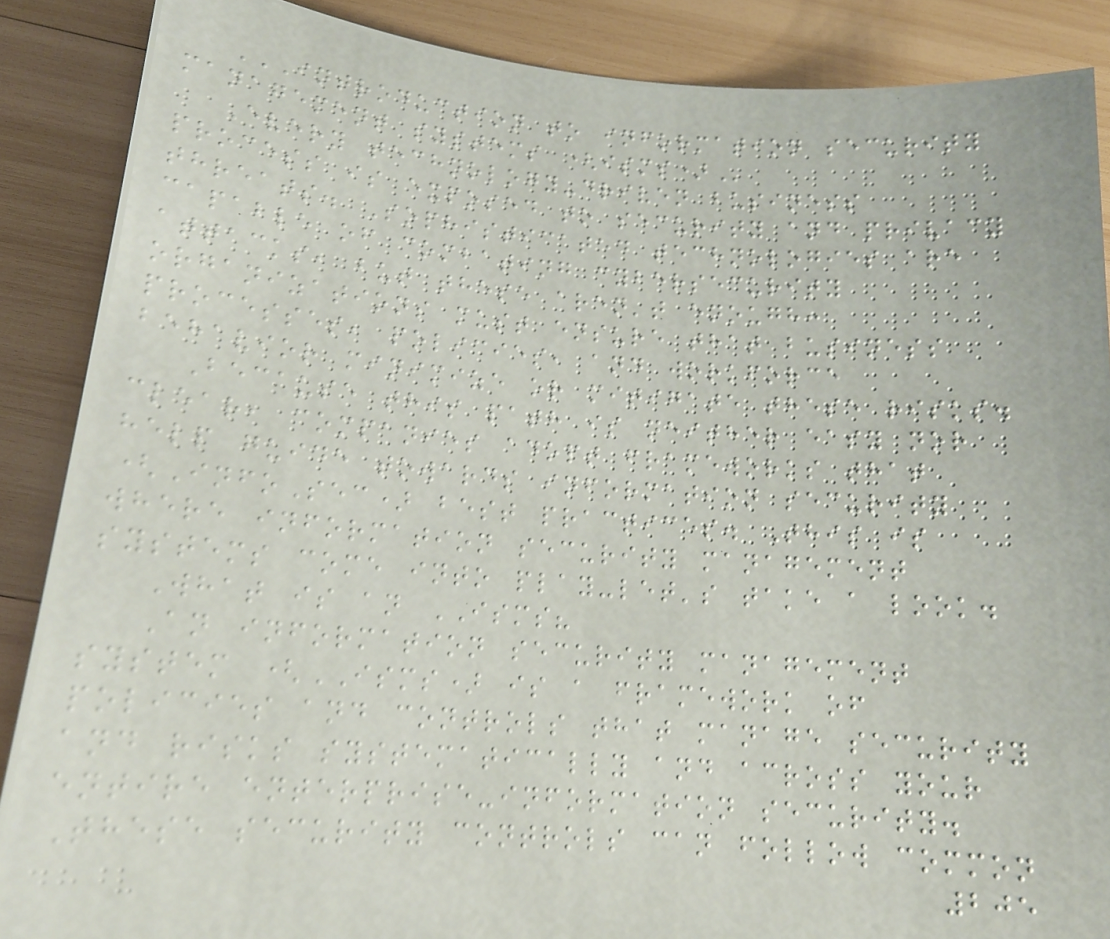INTRODUCTION TO INFORMATION SECURITY
MANAGEMENT SYSTEMS (ISMS)
Every technology-driven business
process is exposed to security and privacy
threats. Sophisticated technologies are
capable of combating cybersecurity
attacks, but these aren't enough:
organizations must ensure that business
processes, policies, and workforce
behavior minimize or mitigate these risks.
Because this path is neither easy nor
clear, companies adopt frameworks that
help guide towards information security
(InfoSec) best practices. This is
where information security management
systems come into play-let's take a look.
What is an ISMS?
An information security management
system (ISMS) is a framework of
policies and controls that manage security
and risks systematically and across your
entire enterprise-information security.
These security controls can follow common
205
